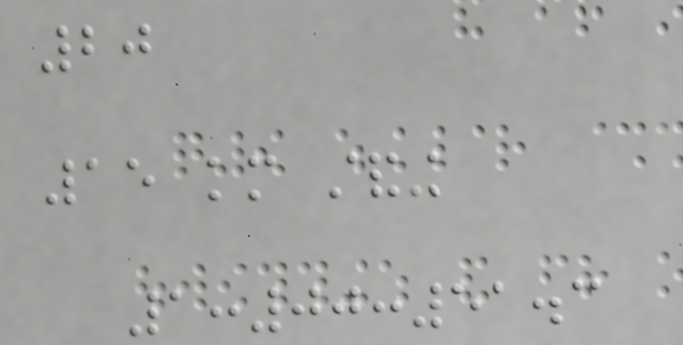20
15 km standing
1:00:51.3
